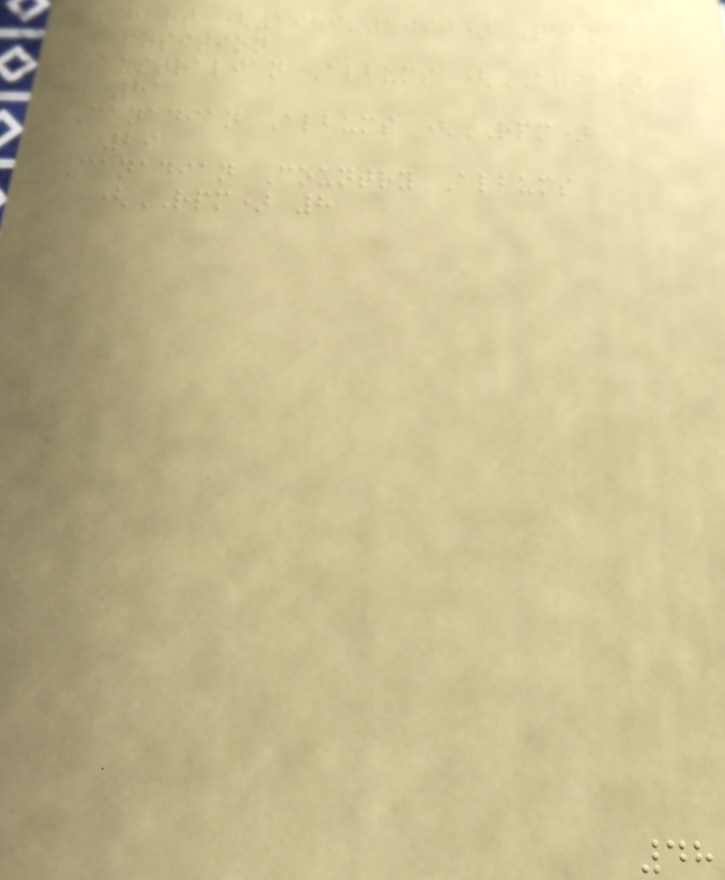Chart (1989-1990) Peak
position
Australian Albums (ARIA)
81
Canadian Albums (RPM)
29
Canadian Country Albums
(RPM) 8
48
